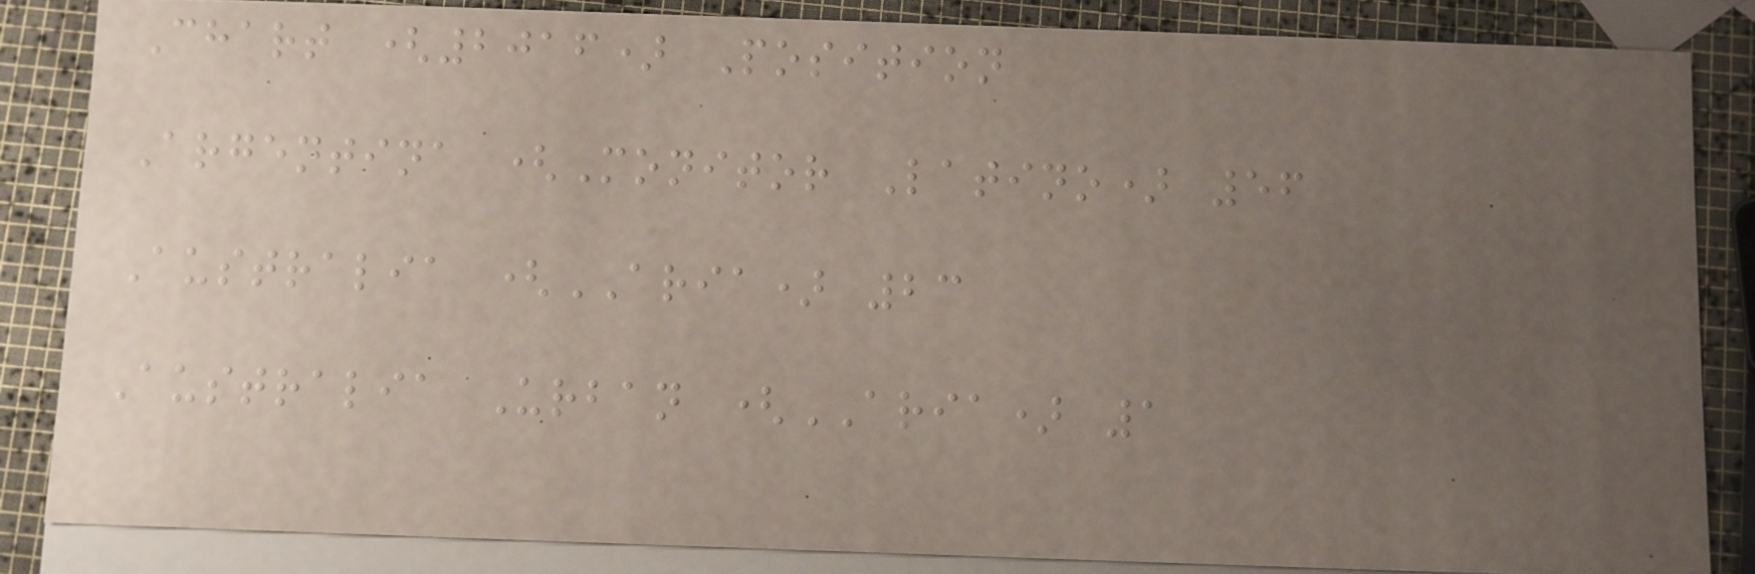Chart (2016) Position
Argentina (Monitor Latino) 56
Australia (ARIA) 23
Australia Urban (ARIA) 1
